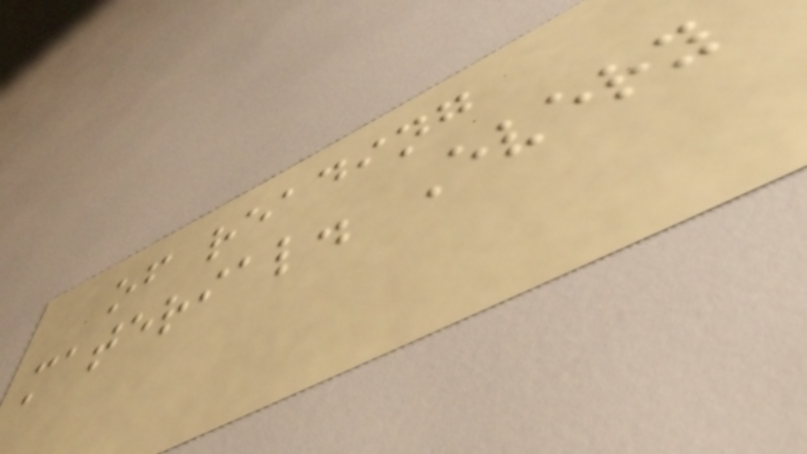of reading
material. Every
